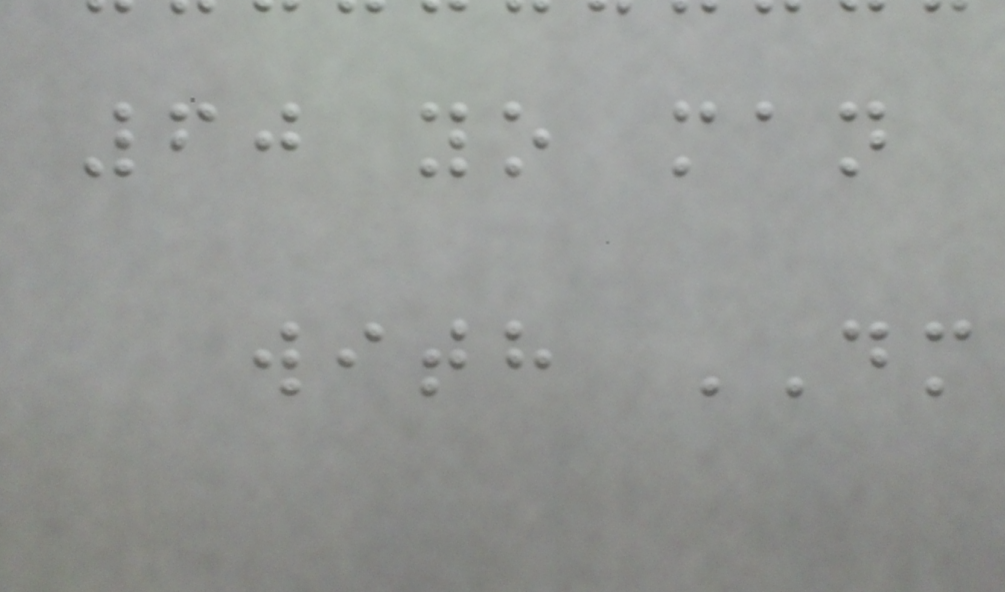60 yo man
with DM
